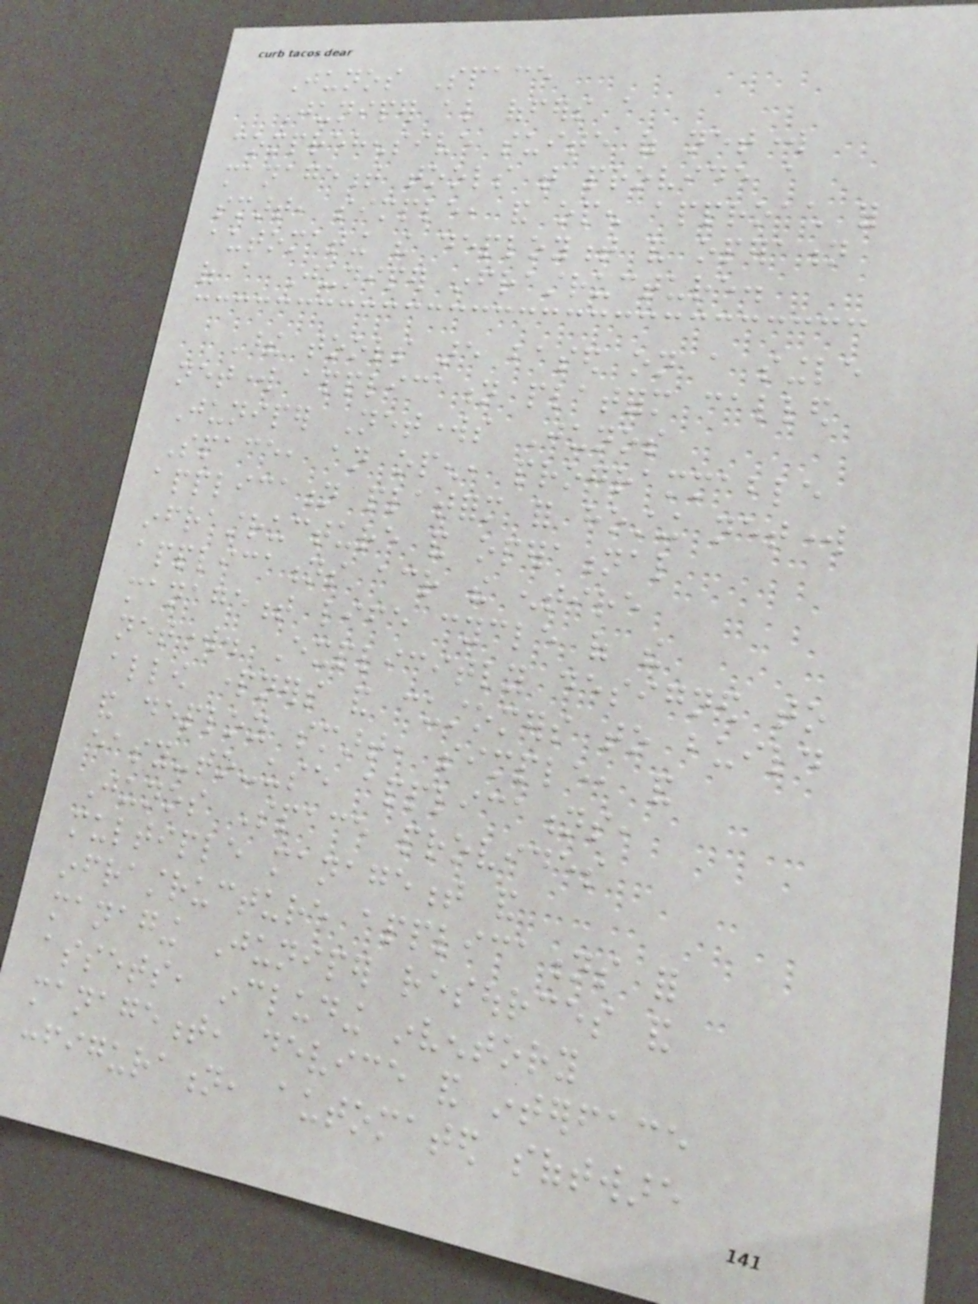Junos Space
Juniper also offers a
comprehensive suite of network
management tools that provide a
smart, simple, and open approach for
automating the deployment and operation
of a Juniper infrastructure.
These tools are based on a single
network application platform called
Juniper Networks Junos
Space, an open, programmable
application platform for hosting network
infrastructure and operational
applications across the entire
management life cycle of the
network. Explicitly designed to
allow partners and customers to build
and deploy smart, simple, and
easy-to-use applications,
Junos Space provides
multiple management and
infrastructure applications for
managing Juniper resources and
assets, including inventory
management, device and interface
configuration, automated software
